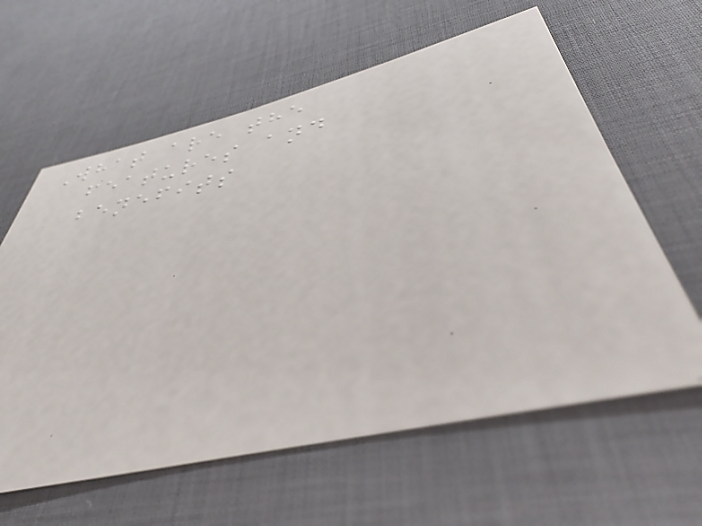What are the
features and
benefits
